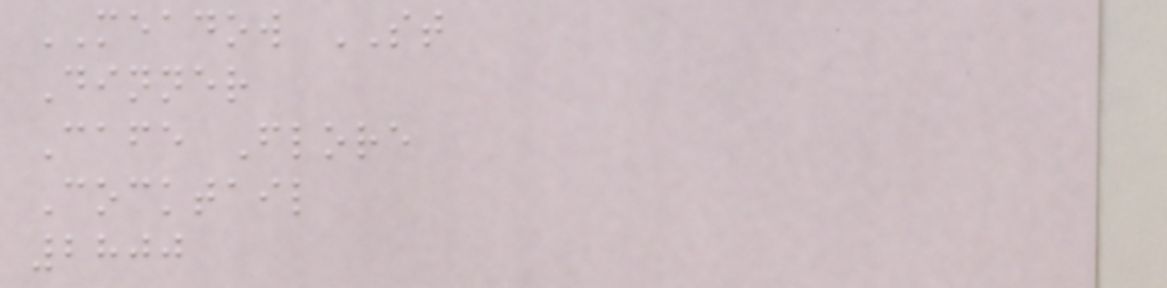MEADOW ST
Dinner
Cafe Flore
Cocktail
2800
